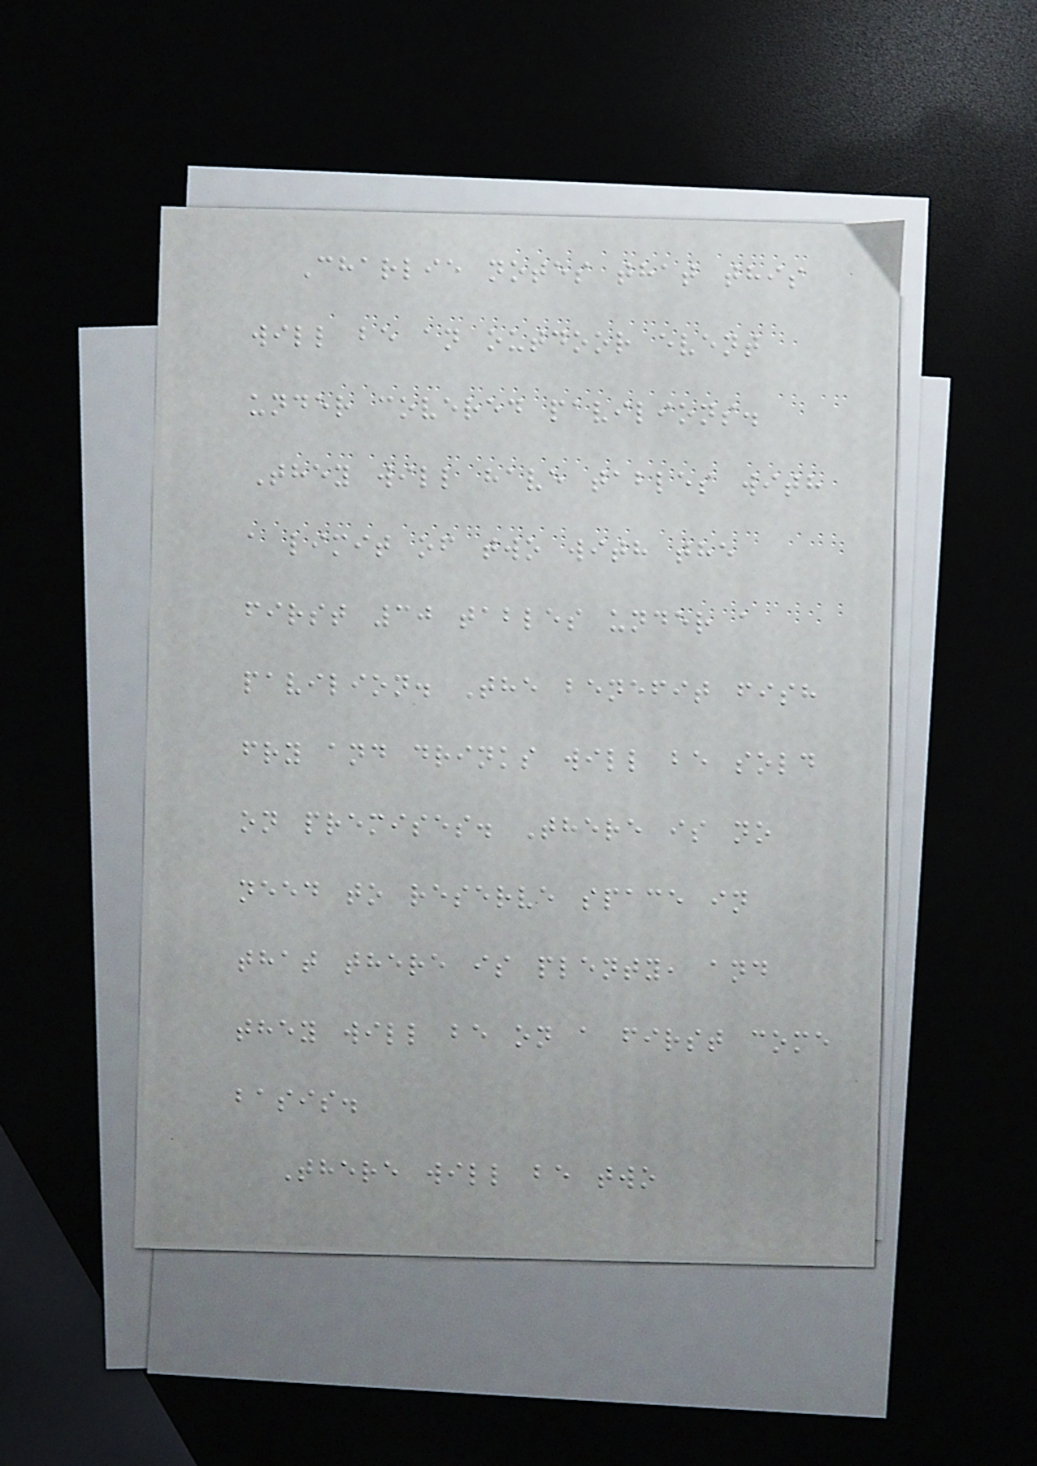Charlie notes that this
will be an outdoor event
under covered pavilions.
They will have tables with
a limit of two with the
first 30 tables under a
pavilion. The benefit fish
fry and drinks will be sold
on premises. There is no
need to reserve space in
that there is plenty, and
they will be on a first come
basis.
There will be two
